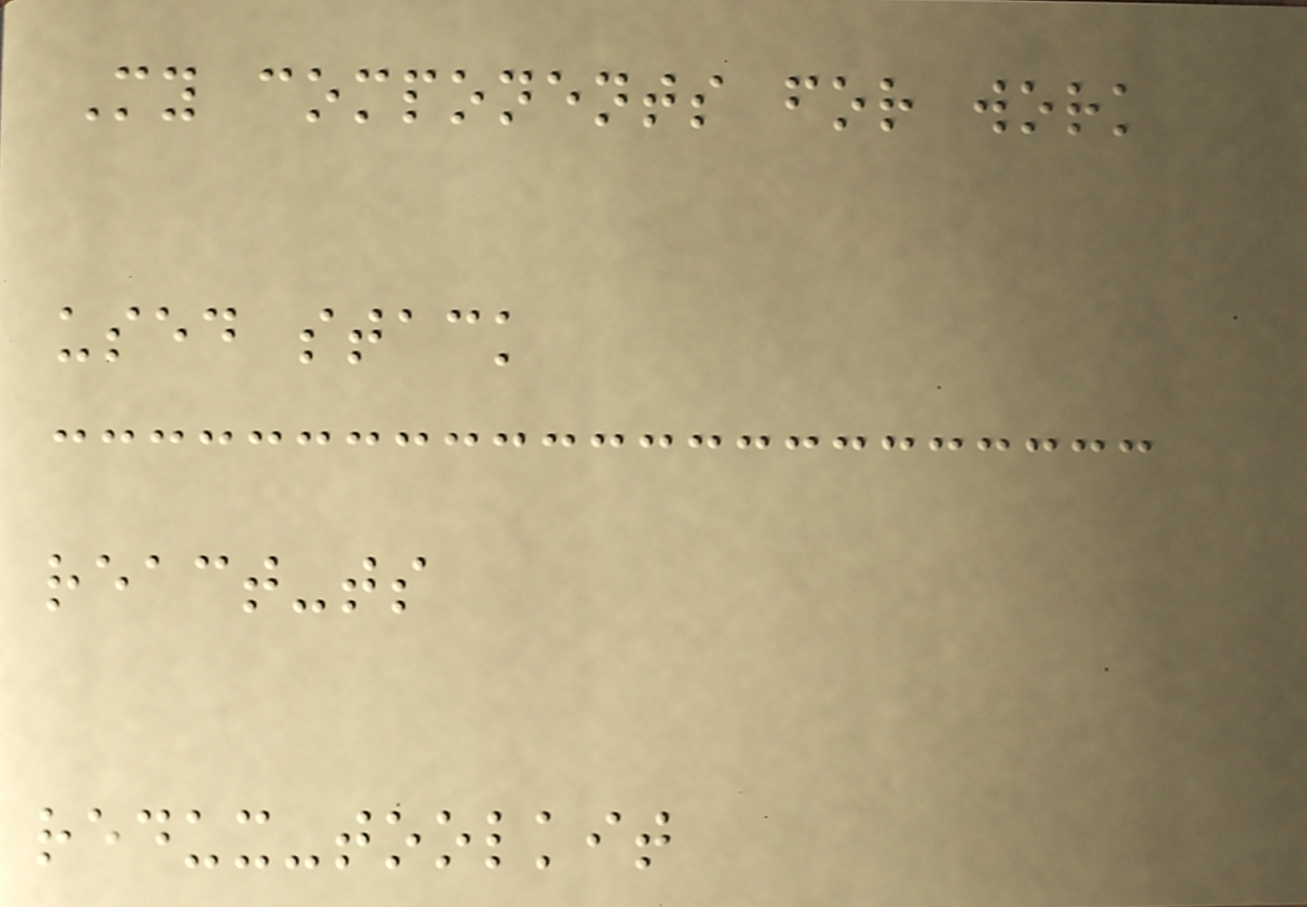My components for work
used stack
react-ts
redux-toolkit
